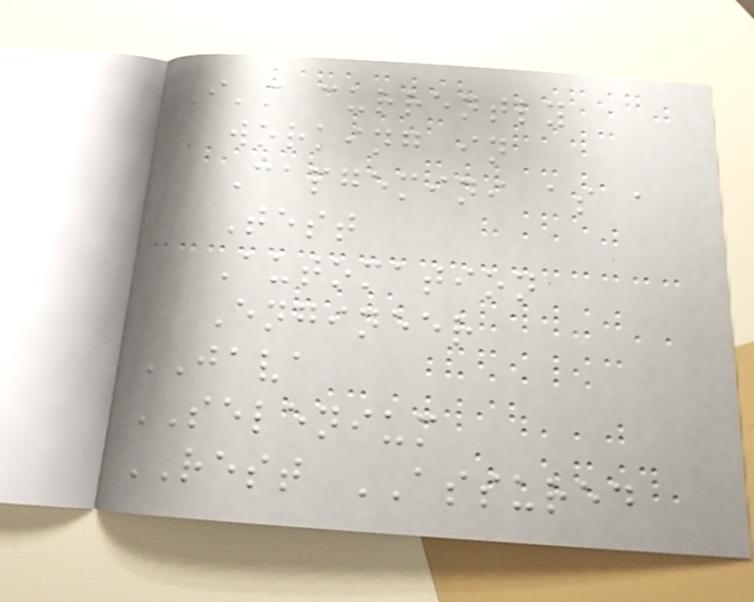I'm currently
working in
Capgemini as a
Test
Automation
Engineer
JAVA
SELENIUM
REST ASSURED
